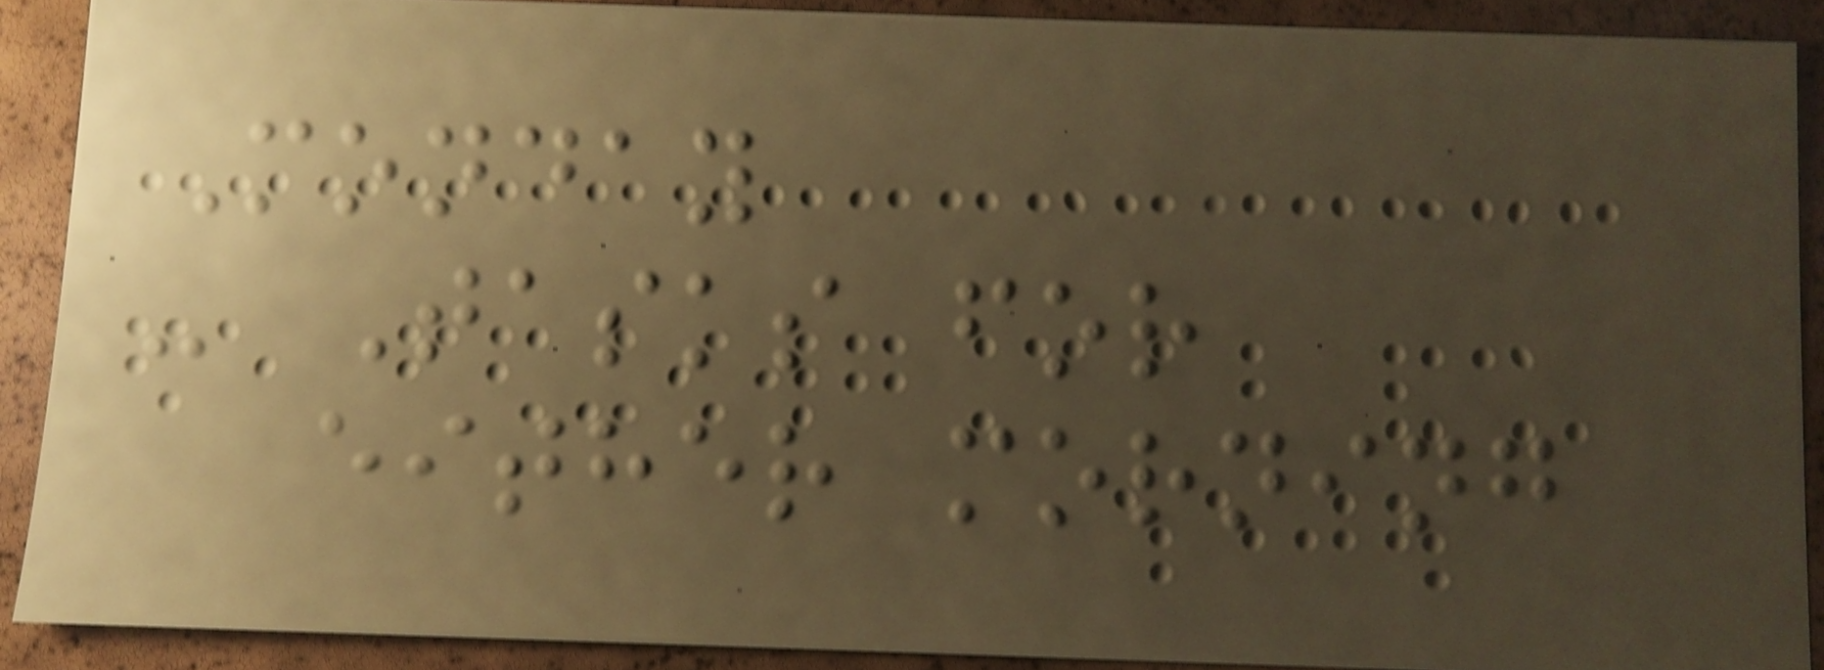Monday
- Tasks for
either morning
